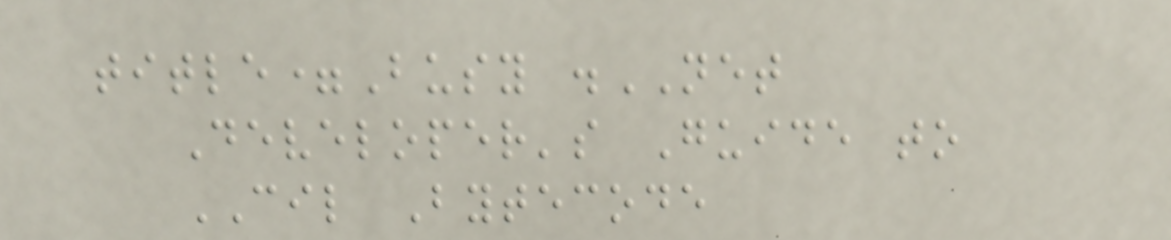title=Busy .NET
Developer's Guide to
CIL Bytecode
